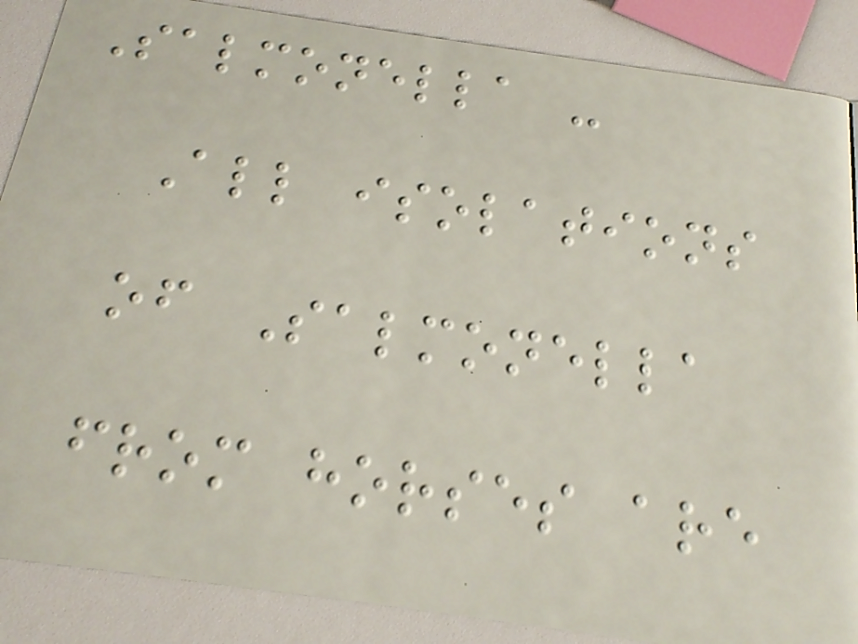Salmonella -
All isolations
of Salmonella
from horses are
